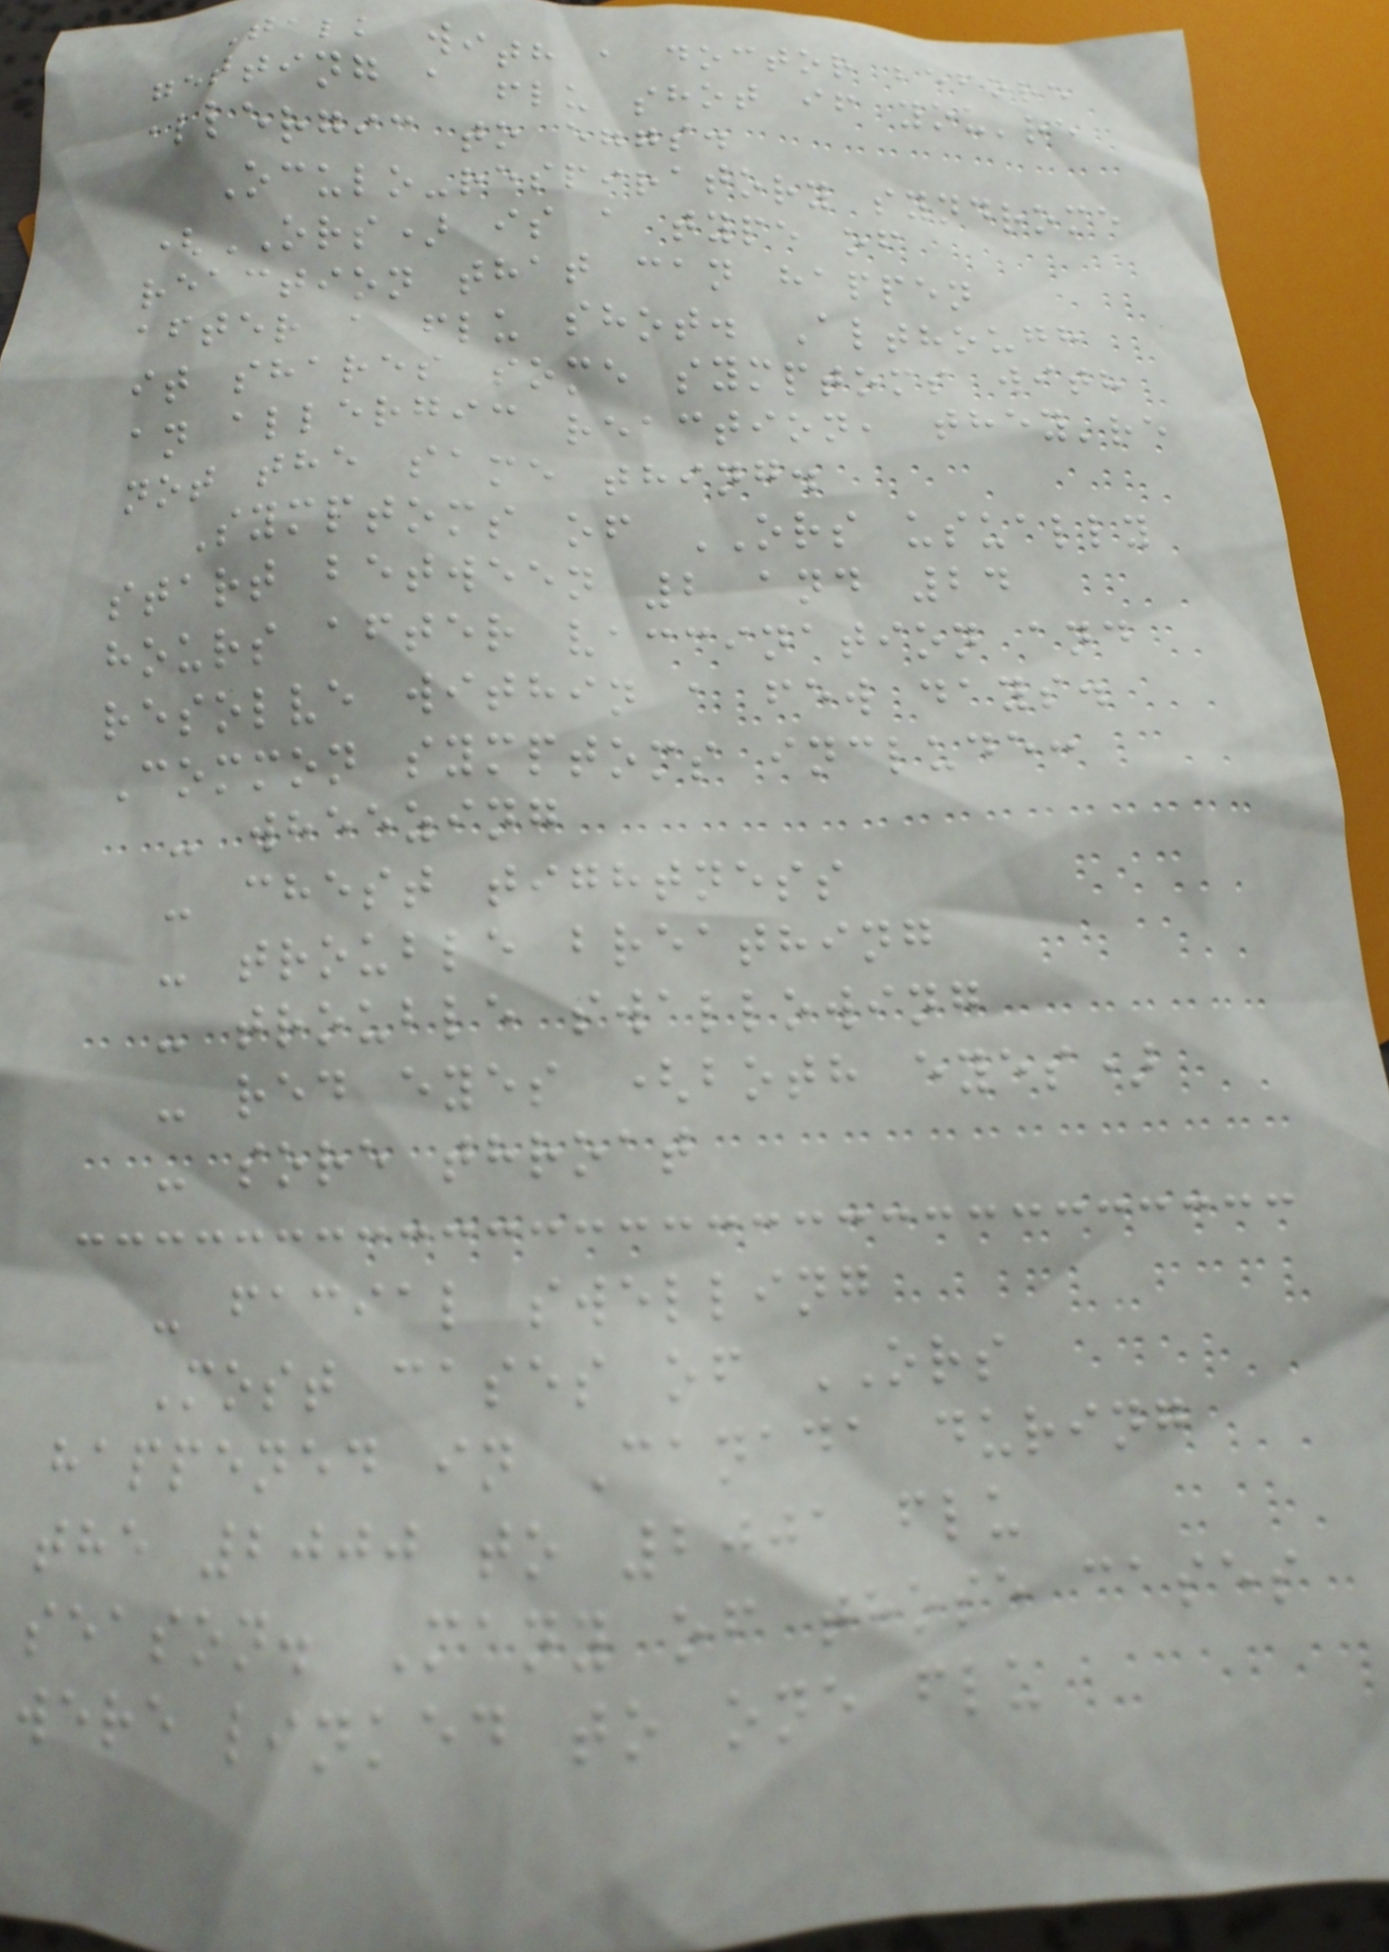Talk with a doctor before
getting a flu shot if you're
allergic to eggs.
Oculo-respiratory syndrome
(ORS) is a type of
reaction that can happen
after a flu shot. Although
it shares some symptoms with
an allergic reaction, they're
not the same thing.
Symptoms of ORS usually
start between 2 and 24
hours after vaccination and
resolve within a few days.
Common symptoms include:
- wheezing
- chest tightness
- trouble breathing
- trouble swallowing
- red eyes (both eyes)
- sore throat
- facial swelling
Most cases of ORS
happened in Canada during
the 2000 to 2001 flu
season. Many of those cases
were linked to one flu
